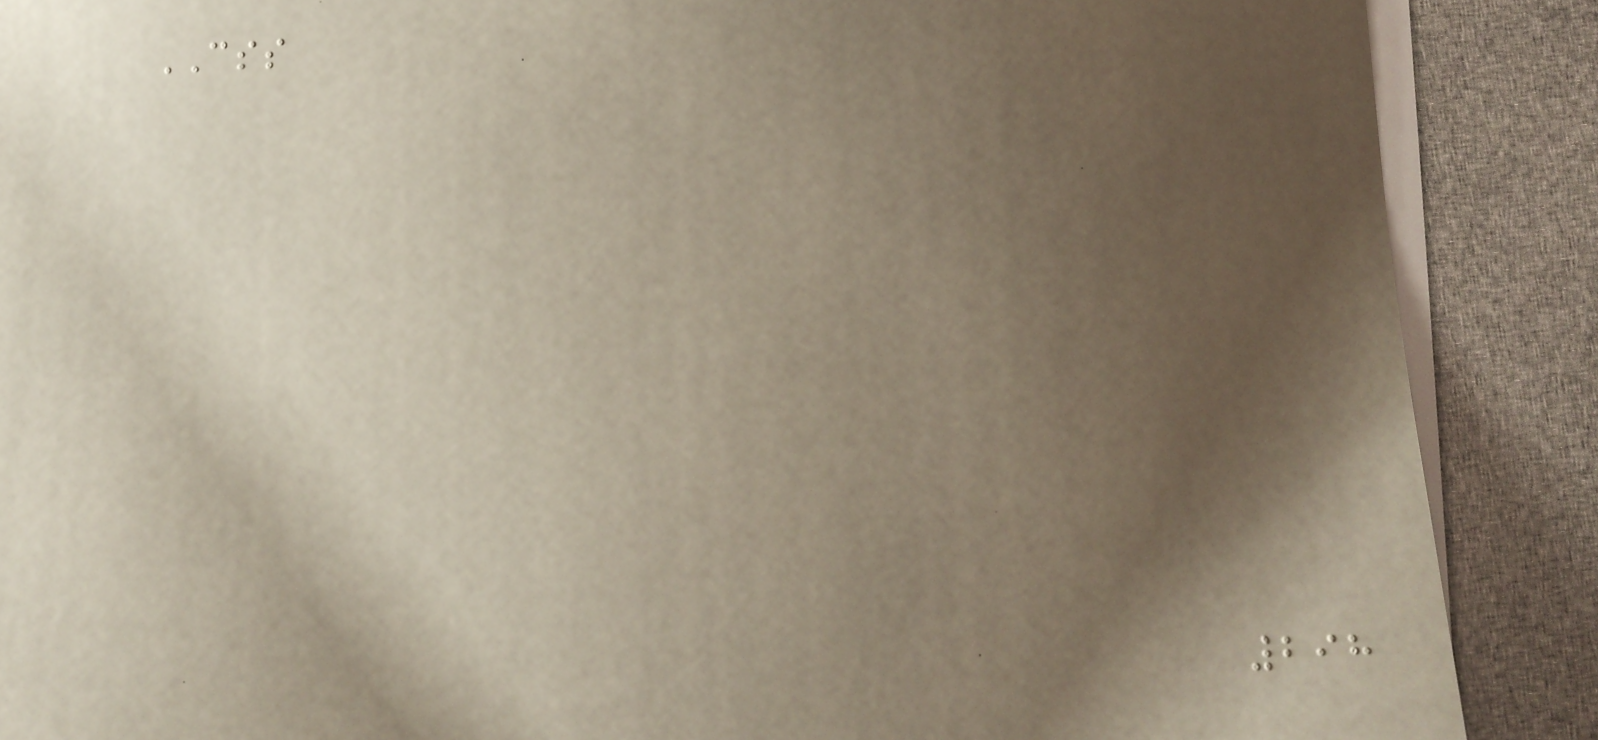CSS
298
